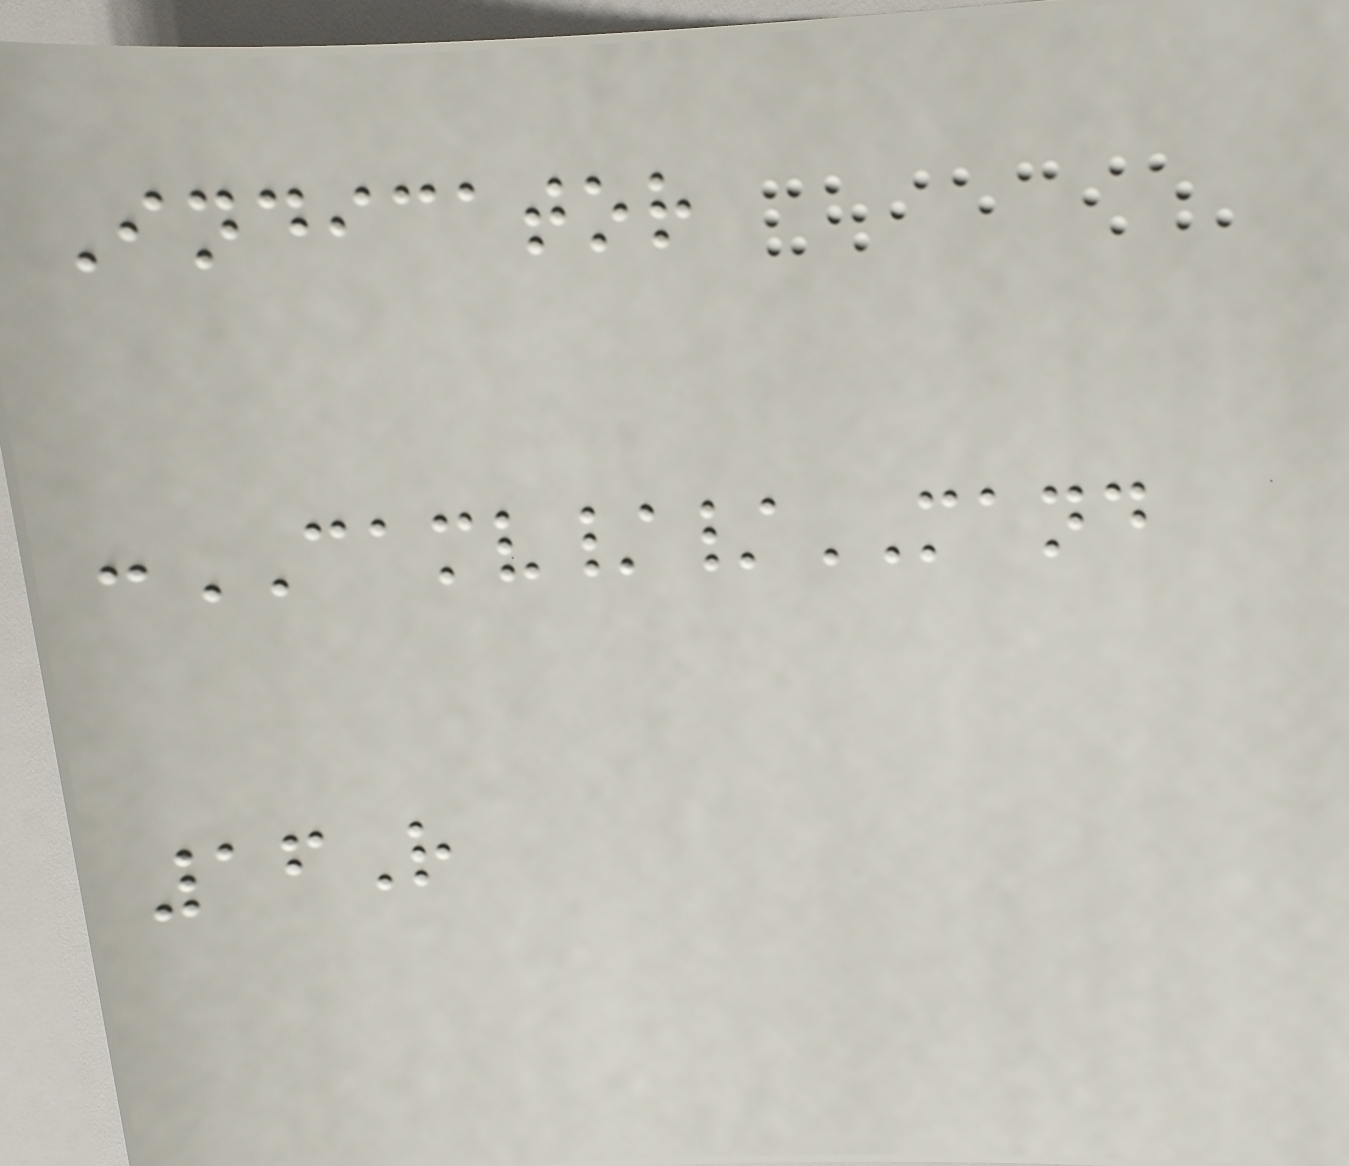Indicator
:CAMV//MAND
16R
